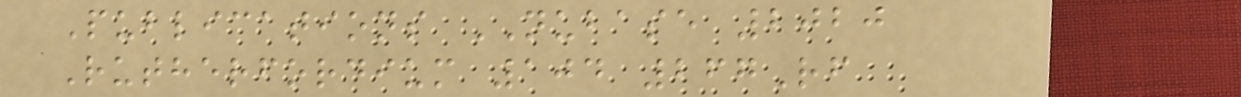Publications NUBASE 2020
Rutherfordium 104 267Rf
